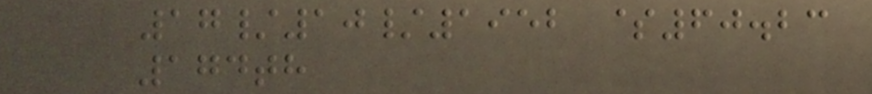17/10/1952 $60.23
174th
